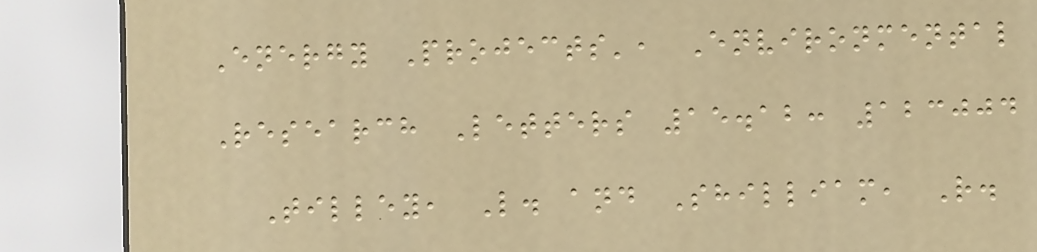Energy Projects', Environmental
Research Letters 15.12: 123004
Tilley, L. and Shilliam, R.
